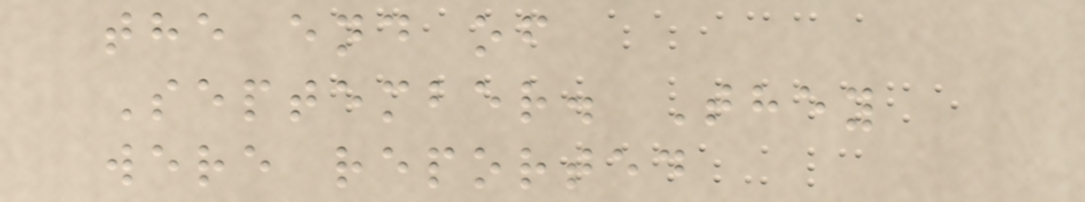the end of
September. They
were reported
